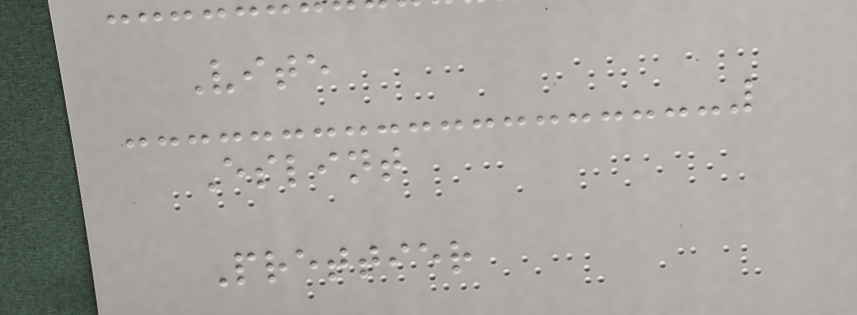Vite
Eslint
Prettier
